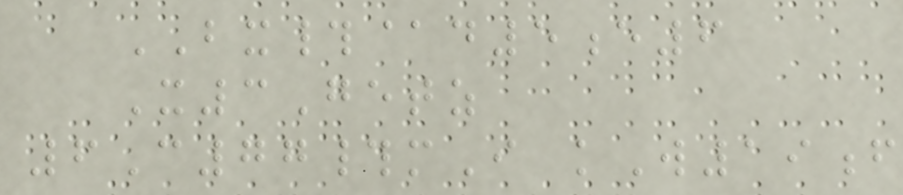BX#@d5e6
X3Getz
6C77#mI kW19f
